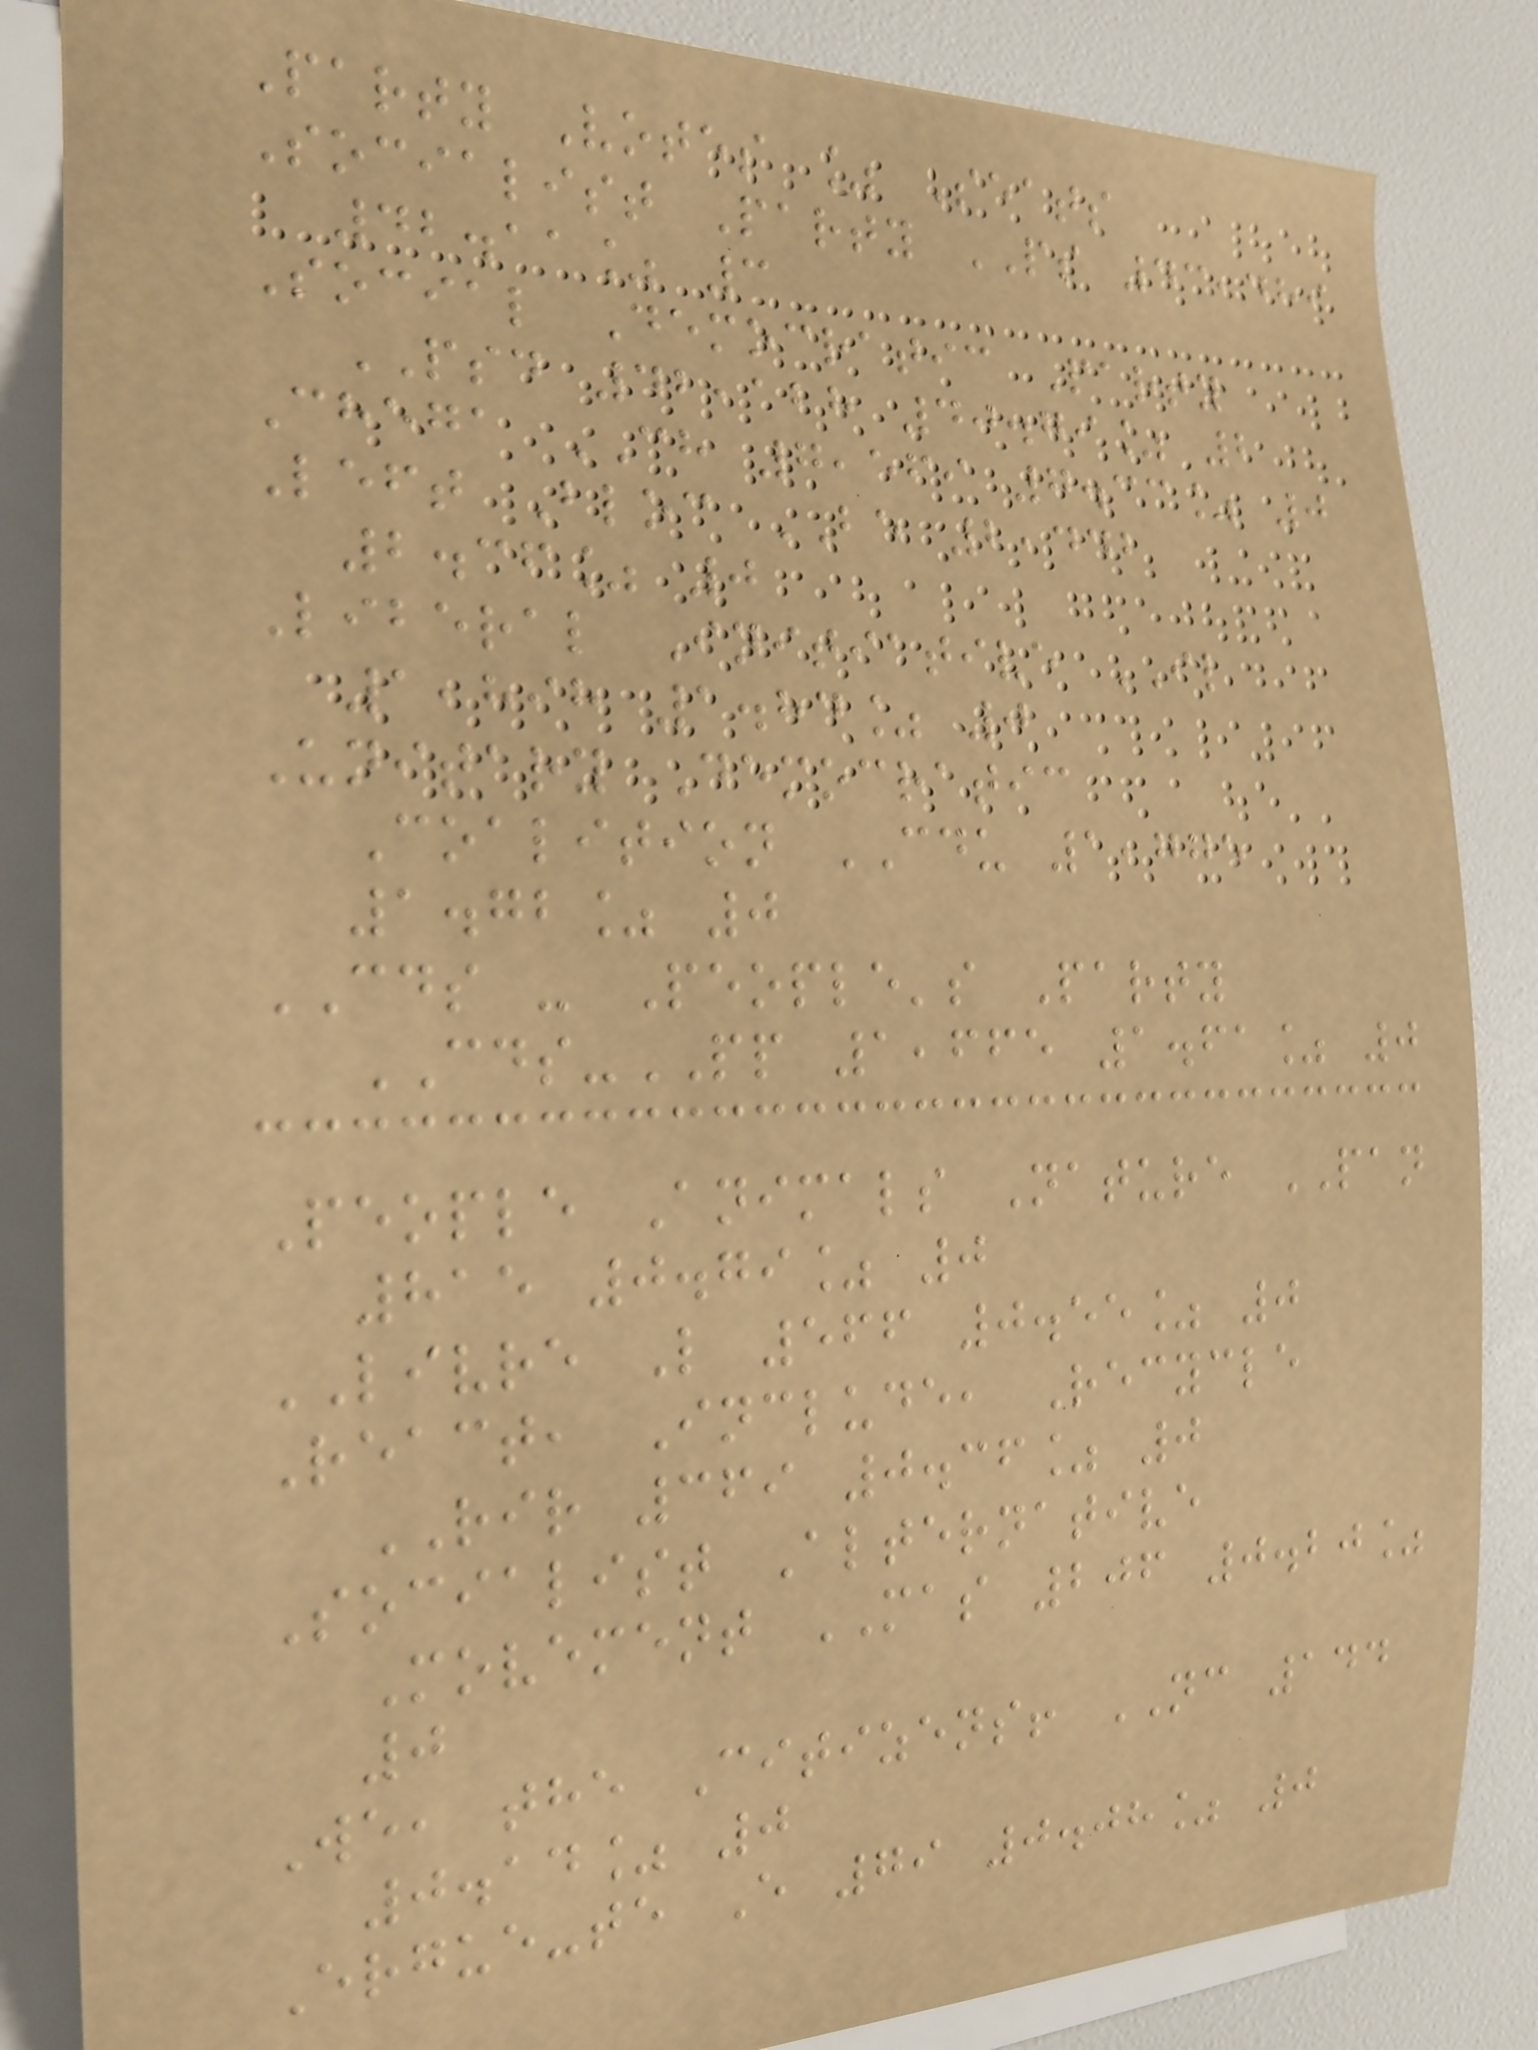Party Votes % Seats
Socialist Party PS 43,489
42.11% 3
Social Democratic Party
PSD 42,128 40.79% 2
Chega CH 7,569 7.33% 0
Left Bloc BE 2,442
2.36% 0
Liberal Initiative IL
1,898 1.84% 0
Unitary Democratic
Coalition CDU 1,775
1.72% 0
CDS - People's Party
CDS-PP 1,665 1.61% 0
People Animals Nature PAN
815 0.79% 0
LIVRE L 566 0.55% 0
React, Include, Recycle
RIR 369 0.36% 0
Socialist Alternative
Movement MAS 206 0.20%
0
We, the Citizens! NC 144
0.14% 0
Ergue-te E 79 0.08% 0
